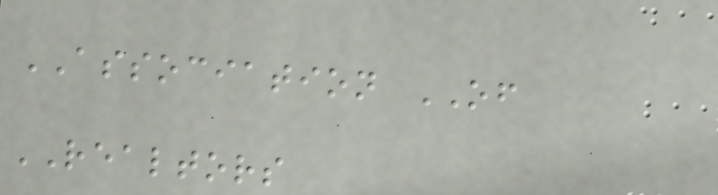ASSOCIATION OF
REALTORS
